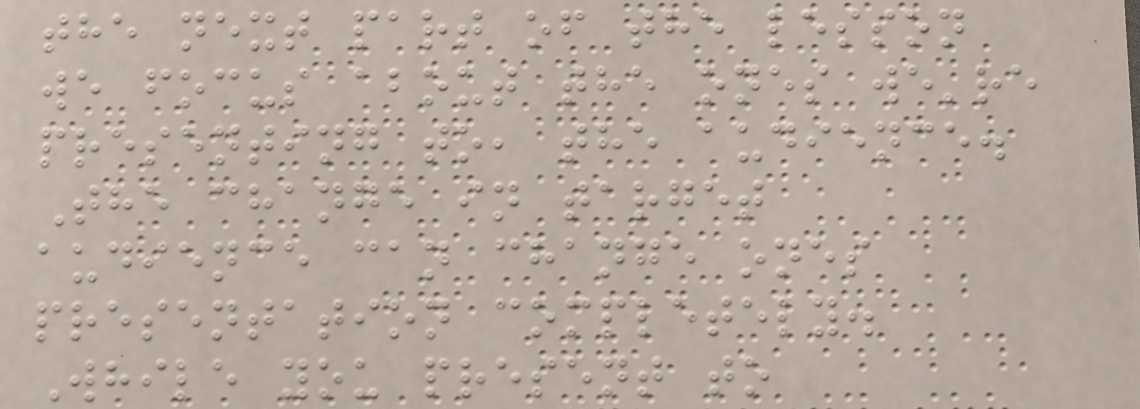the next part of the lesson
we focus about the ones we're
presenting to, the audience.
The change in target
audience can change ones
presentation completely.
While you present to
